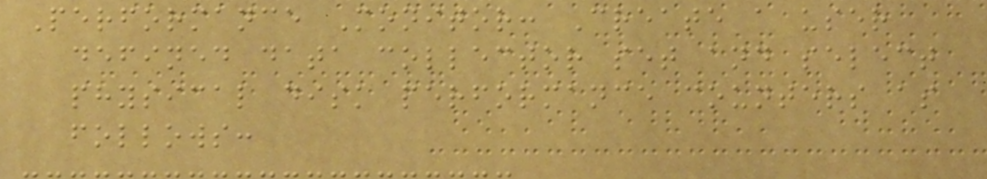Performance Monitor: Create a user
defined data collector set and select
physical disk performance counters as
follows:
